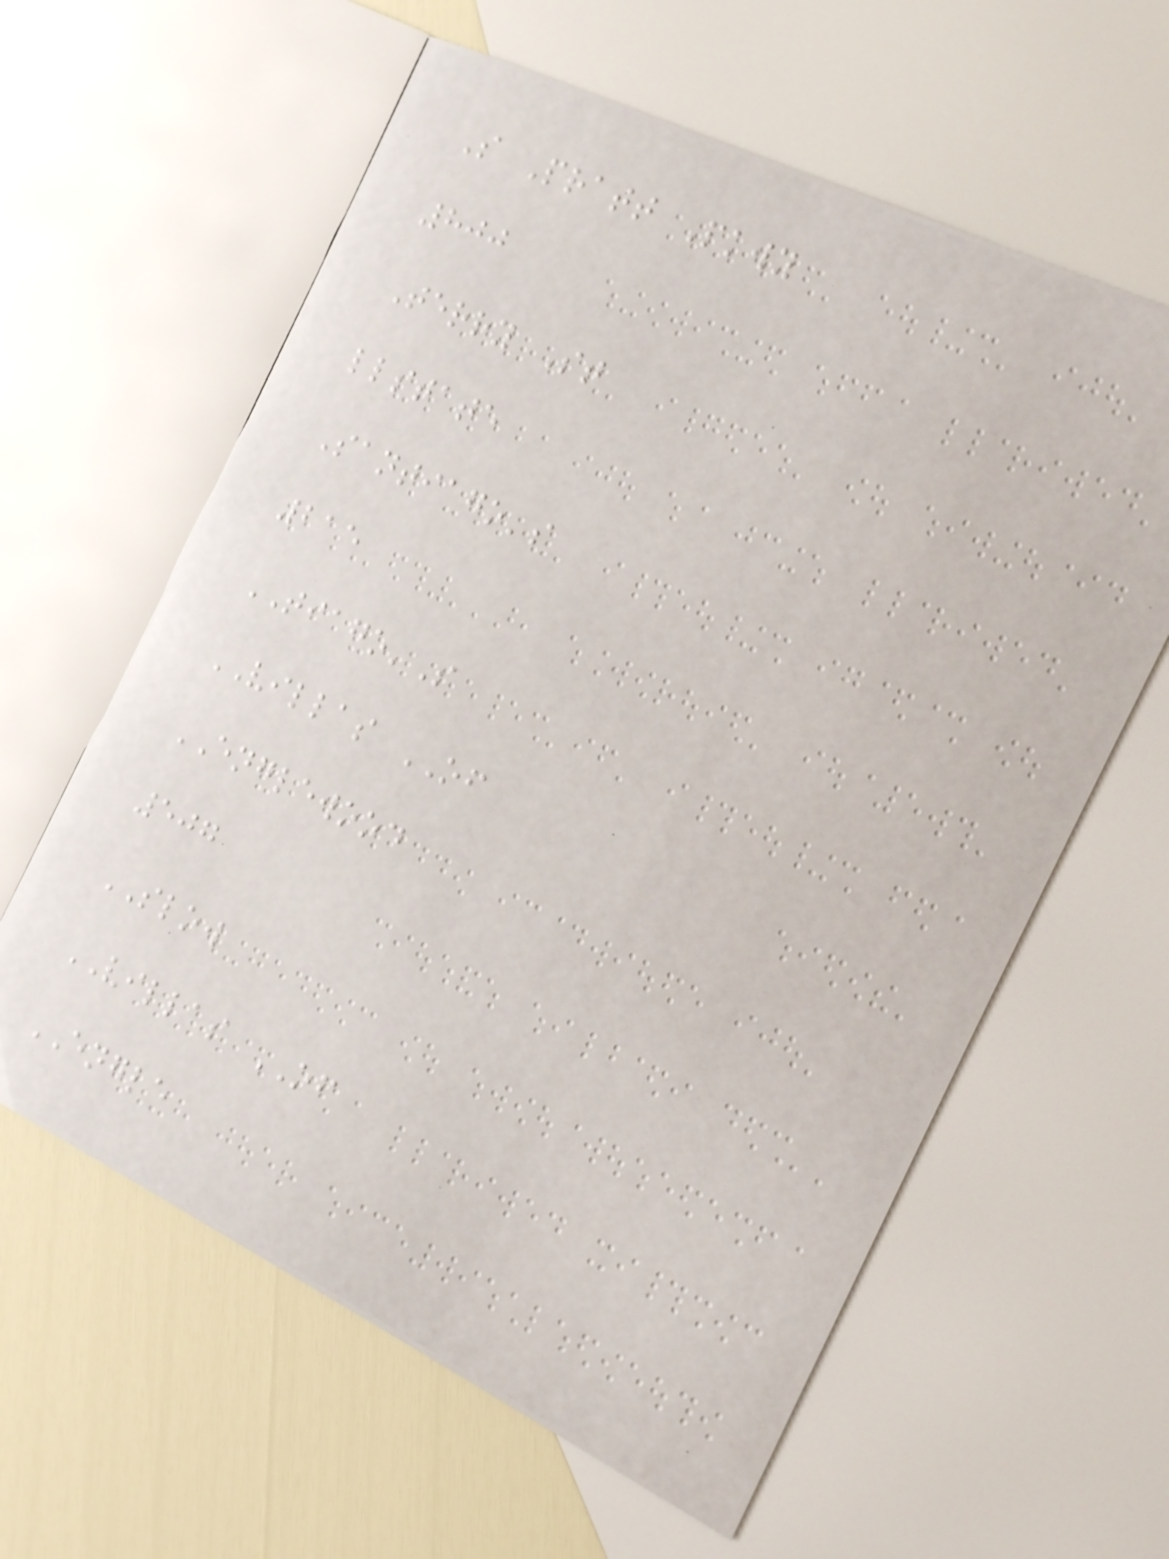S Pratt Pkwy
800
Terry St
llstate
Santiago's
215
TIAGO'S
VILLAS OF
ENGLEWOOD
507
SLOW
VILLAS OF
ENGLE
